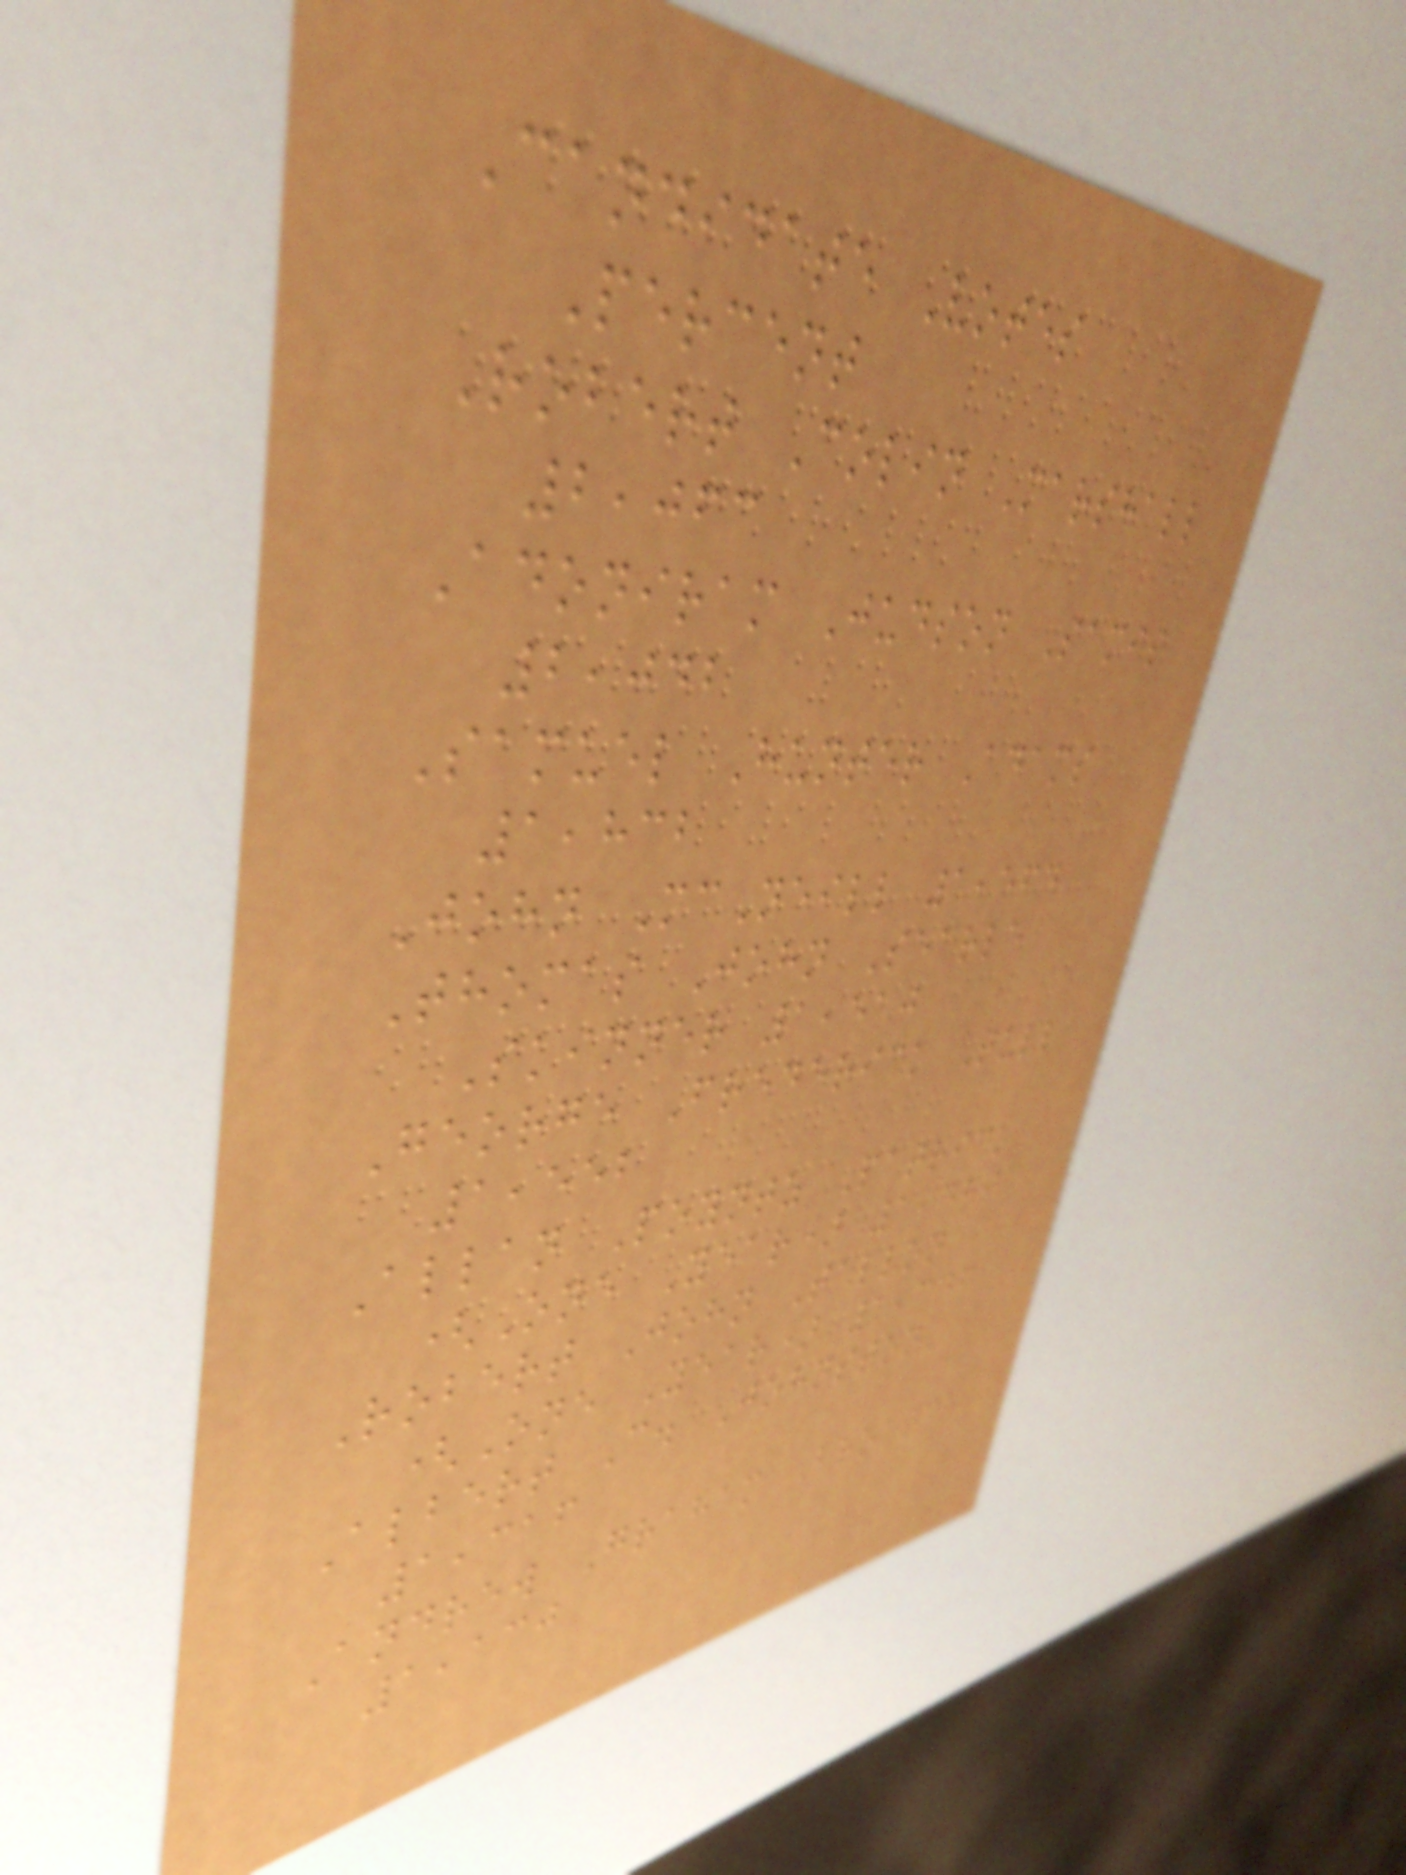Candidate Votes
Percent
Robert Colin Marshall
2,063
Adoniram Judson Samis
2,042
Samuel Hunter Adams
1,832
John McNeill 1,564
Thomas John Searle
Skinner 1,510
George Frederick Tull
1,552
Allan Poyntz Patrick
(One Year) 1,489
Robert John Tallon
(One Year) 1,346
Albert C. Johnston
1,316
Andrew Graham Broatch
1,130
